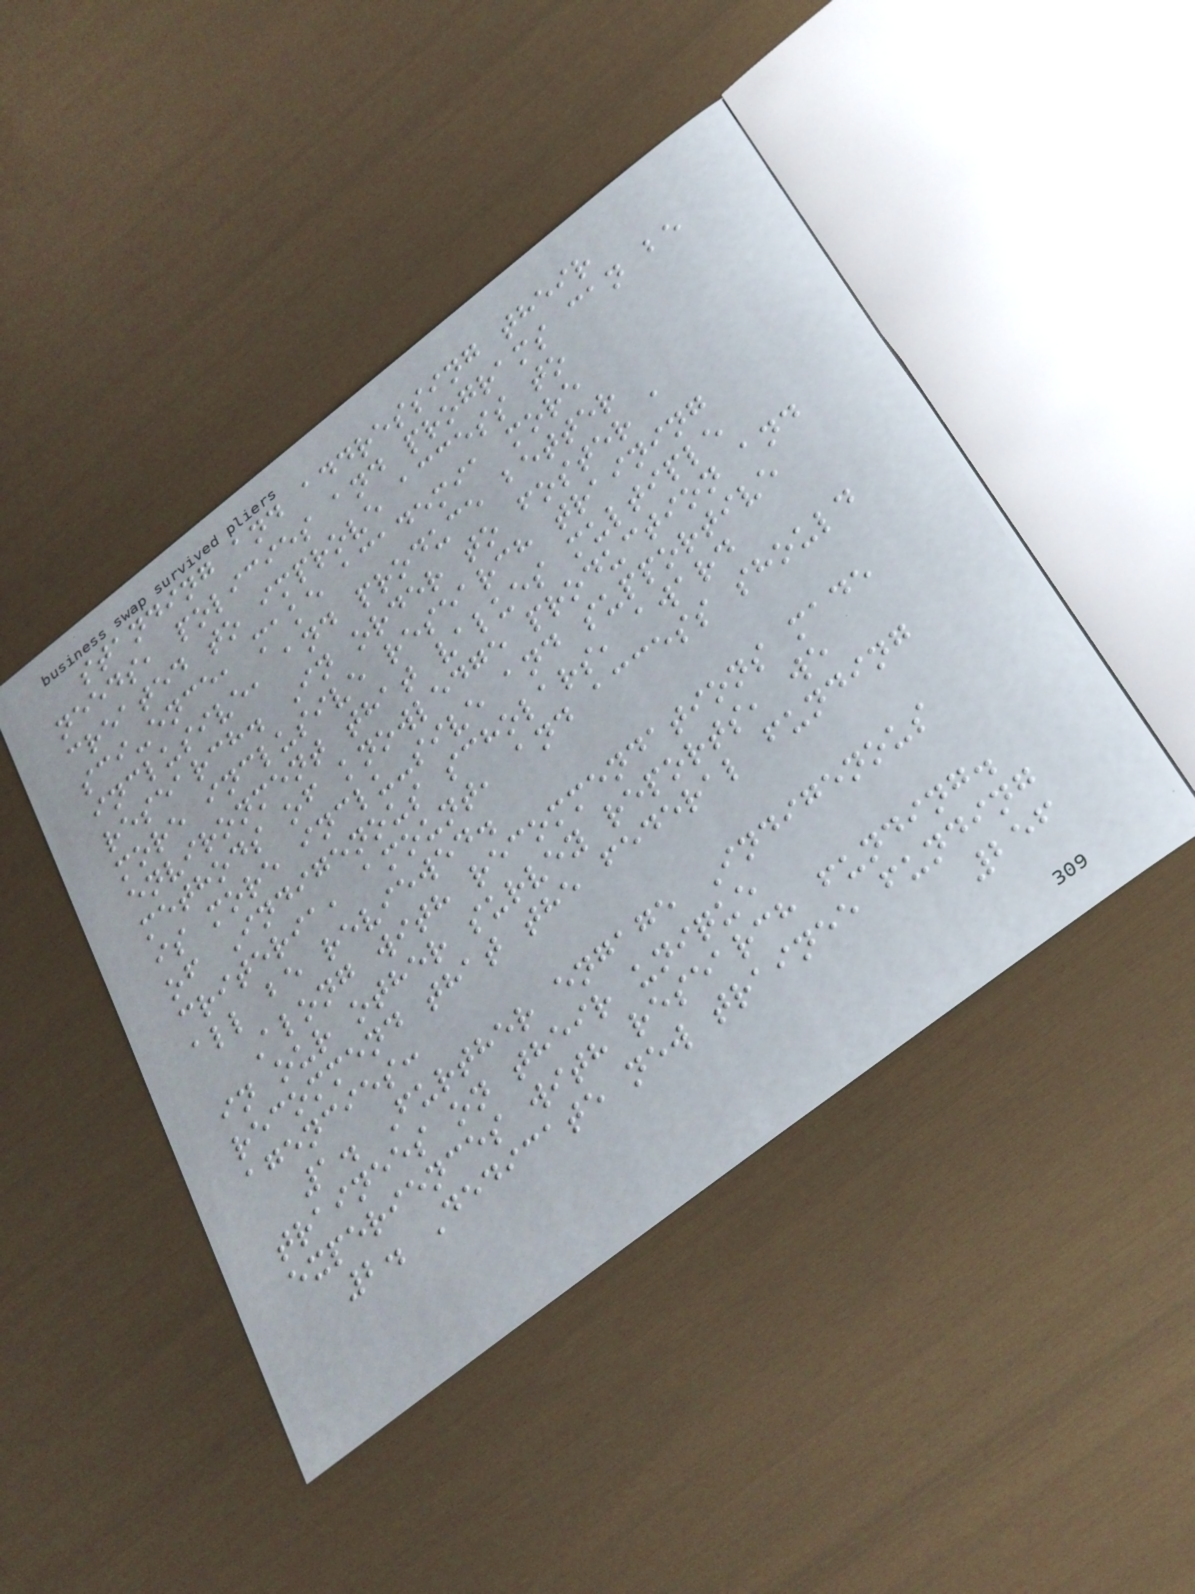standing and addressing their
needs, policies and programs can be
created to improve access to
sci-ence, make academia more
inclusive, and produce better
research. In order to foster a
more inclusive research training
environment that values multiple
methods of knowledge production and
is more inclu-sive and supportive
of Indigenous scholars, award
criteria, amount, and access should
all be reviewed.
Along with recommendations made
in our other survey reports, we
recommend that the federal funding
agencies:
1. Further engage Indigenous
trainees on their unique
experiences with research funding.
2. Dedicate new trainee funding
256
